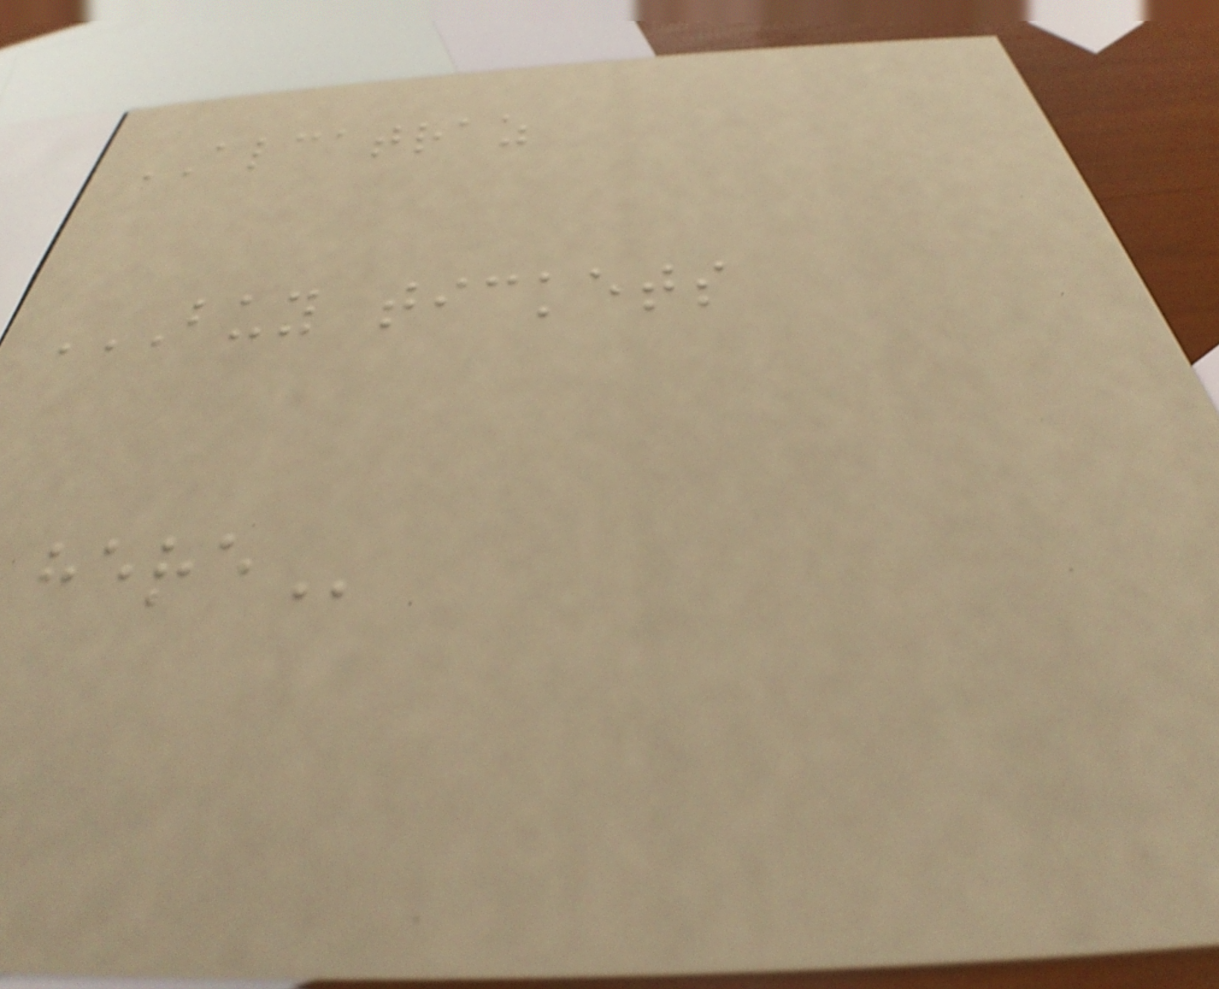ALCATRAZ
BUY TICKETS
HERE
